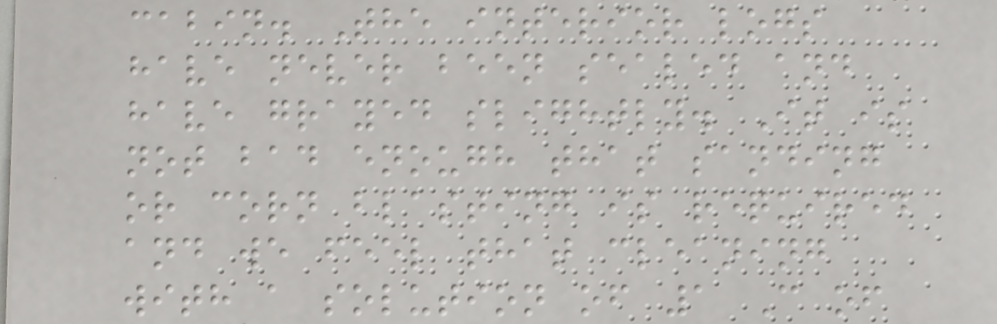cabin. The interior logs
have never been sealed and
have grayed slightly. It is
not bad enough that sanding
or corn blasting is required
and we feel that cleaning
with a solution of 1 C of
